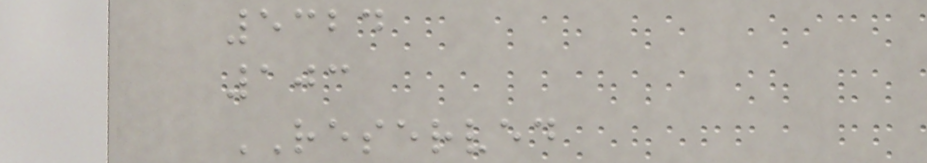5324
103
RESERVED
